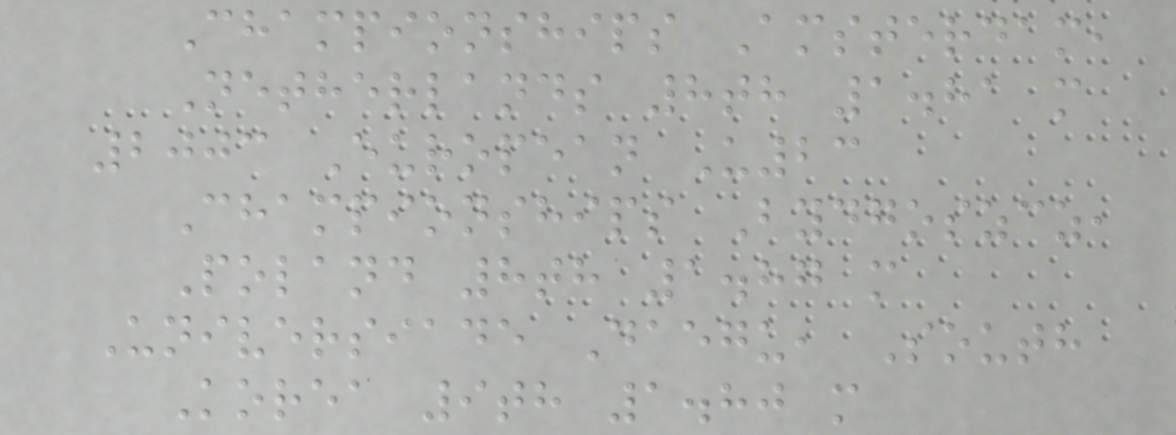Championships Amsterdam,
Netherlands 8th 1.81 m
2003 European U23
Championships Bydgoszcz,
Poland 8th 1.87 m
Universiade Daegu, South
Korea 9th 1.80 m
